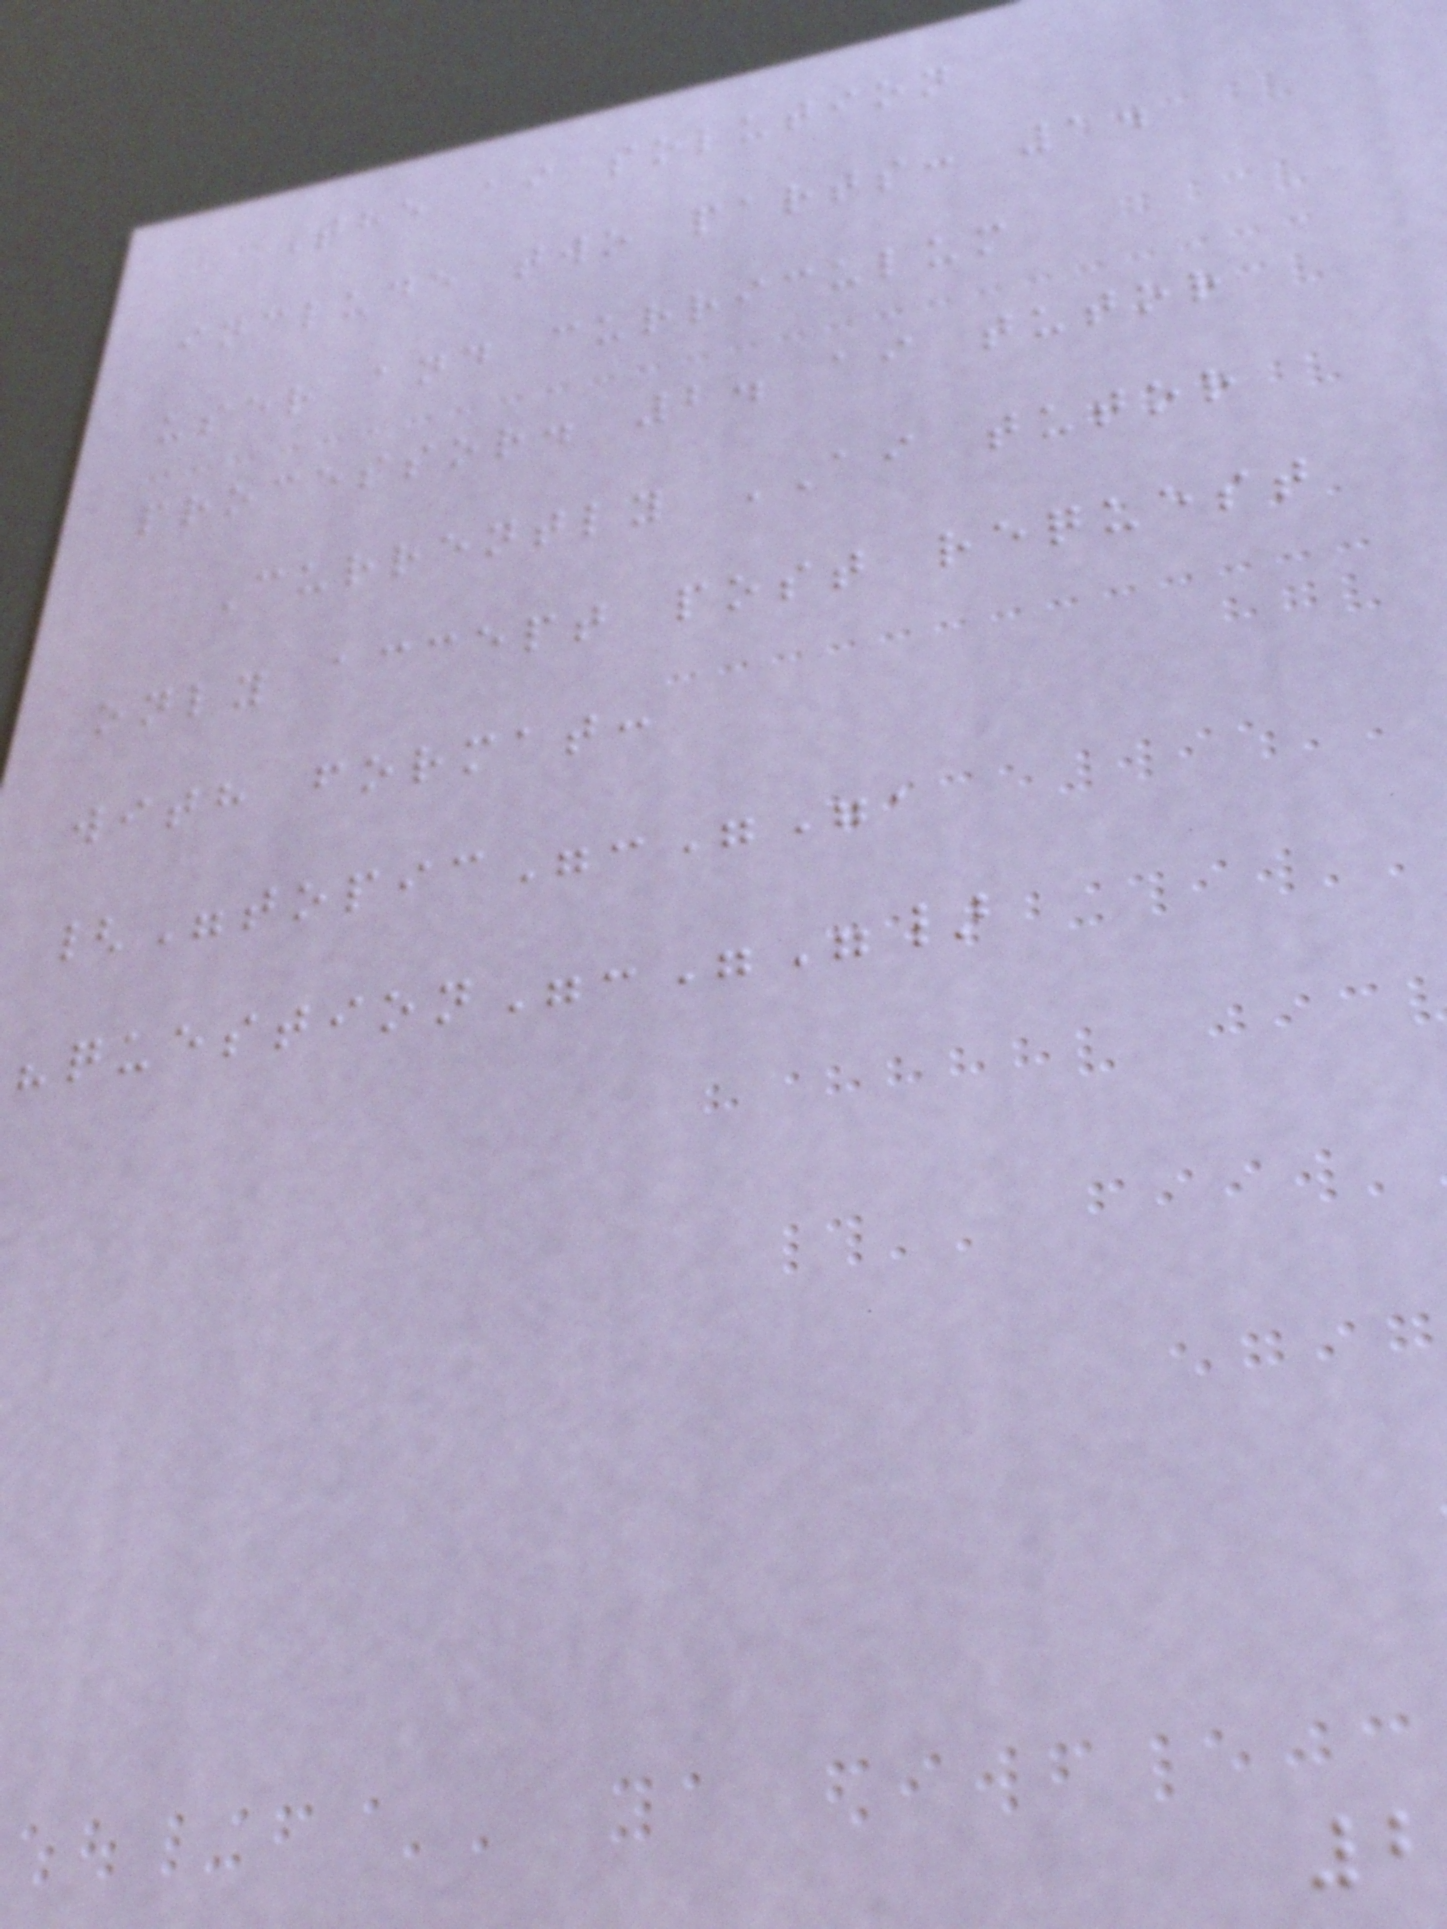The ai solution
include two parts: 1.
user and curriculum
processor. 2. ai tutor
Currently AI tutor
only accept post request
with format:
{"topic":"",
"question":""}
